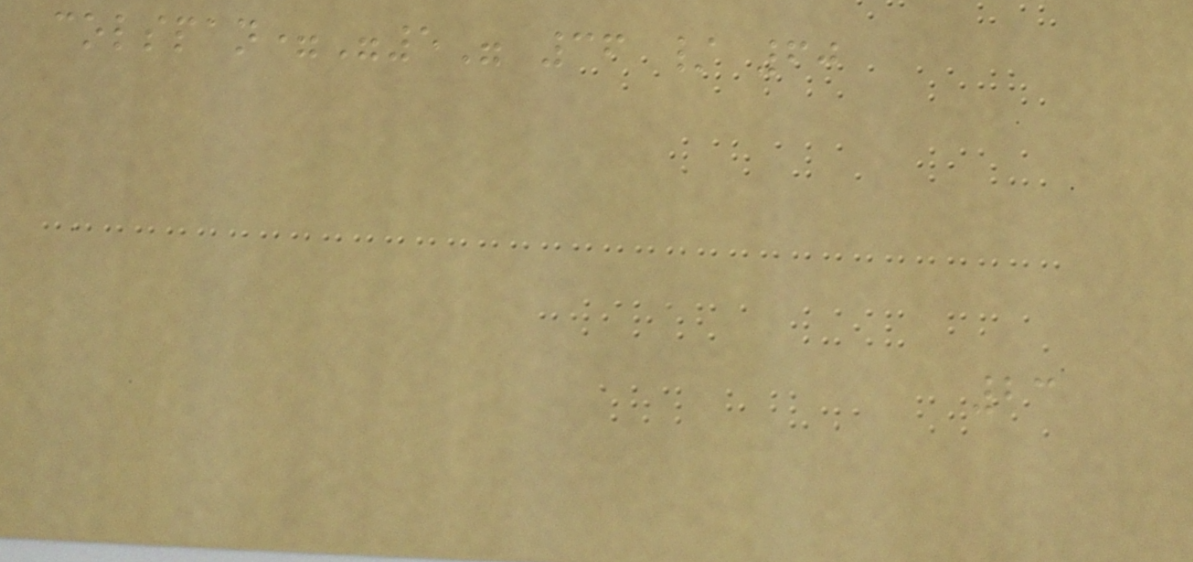colspan="5" 36 / 60
23
